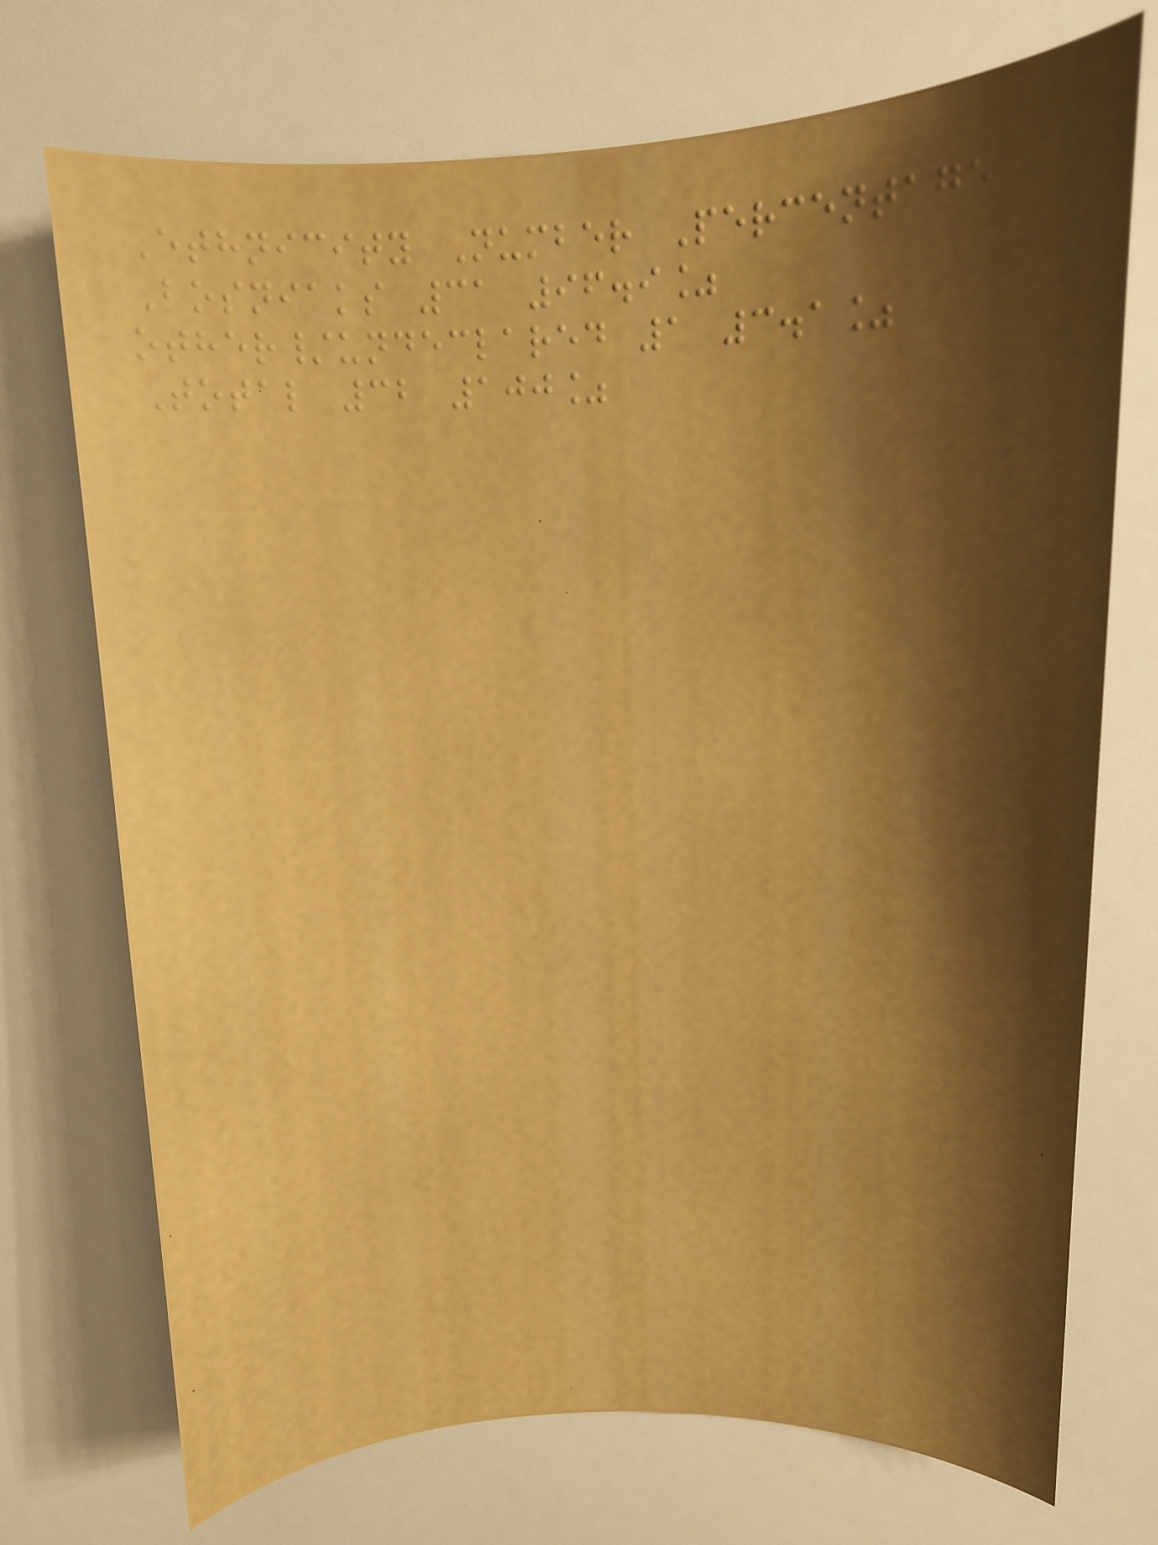Ethnicity Number Percentage
Bosniaks 31 96.9%
other/undeclared 1 3.1%
Total 32 100%
